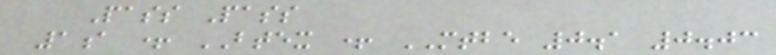Pass Pass
1a + BTEX + MTBE 0.1 0.03
